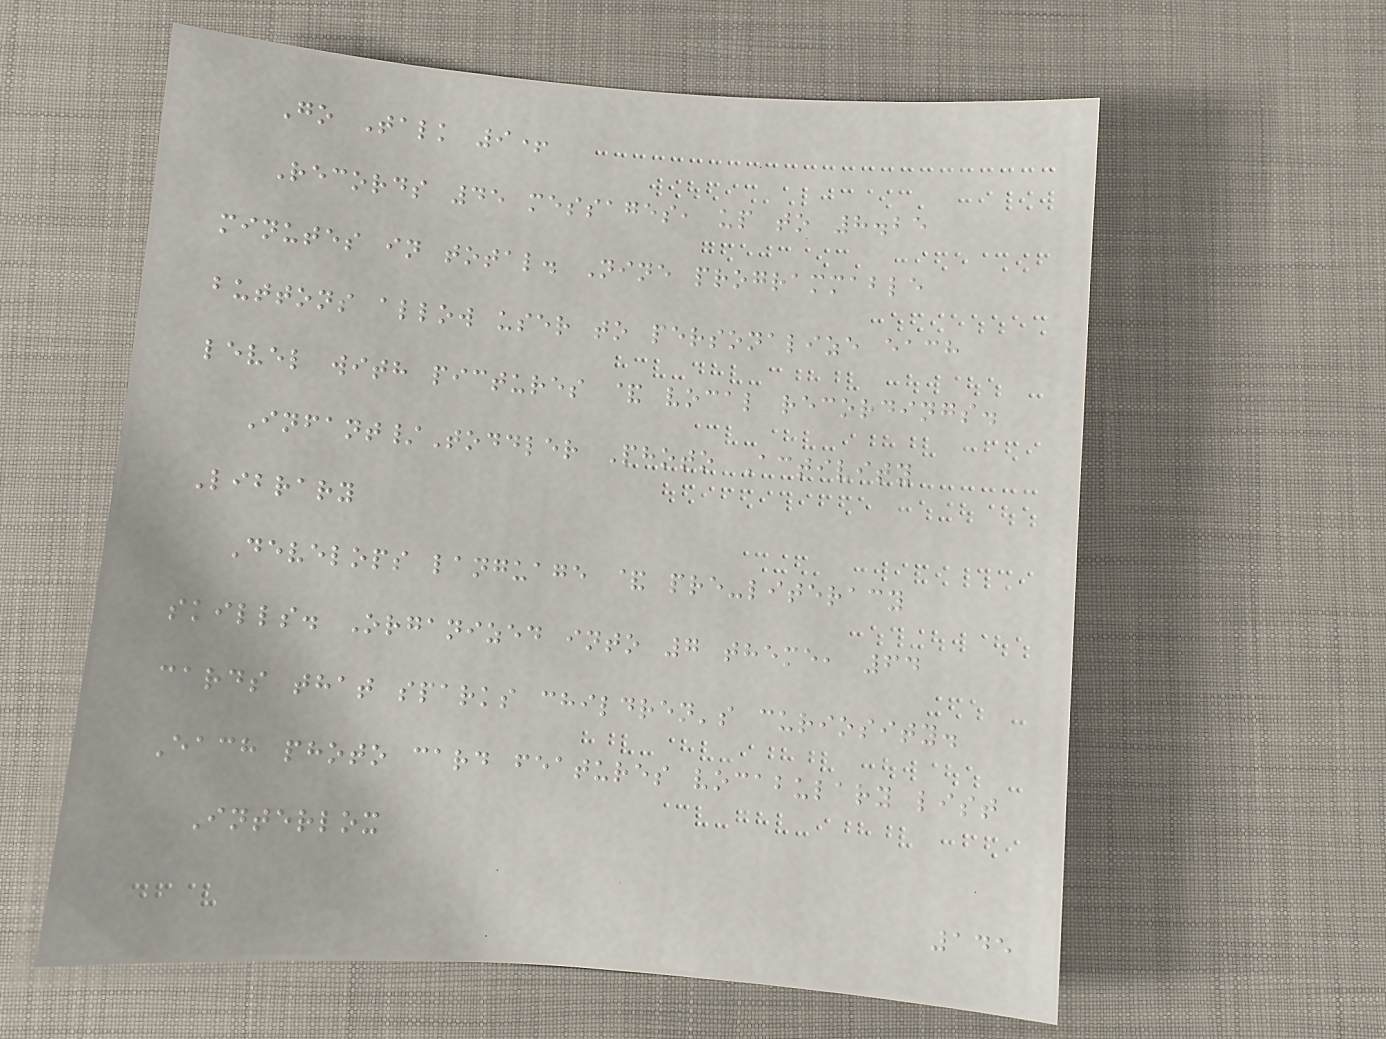Go Talk 9+
Records 45 messages, up to 8.25
minutes in total. Nine programmable
buttons allow user to personalize each
level with pictures & vocal recordings.
Infant/Toddler Photo Activity
Library
Develops language & pre-literacy
skills. Organized into 7 theme, 64
cards that sparks children's curiosity.
Each photo card features vocabulary list
Interlox
145
